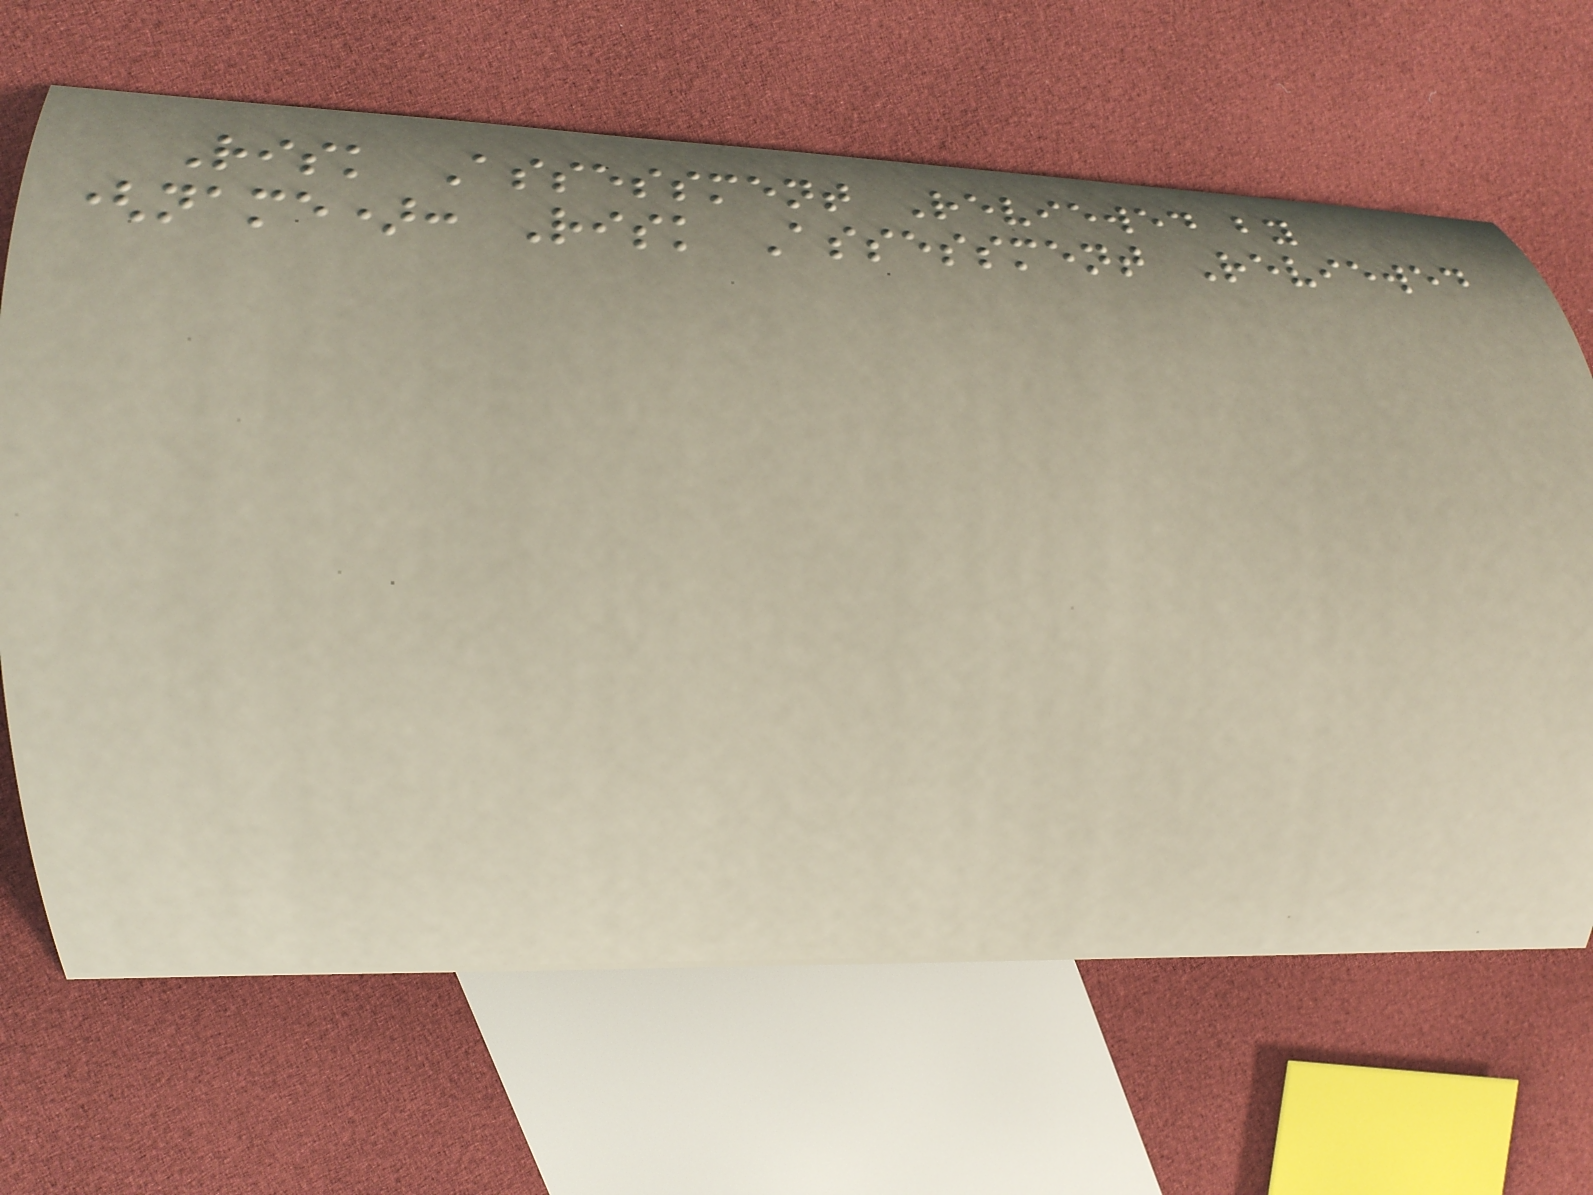Risk Assessment Reviewed by
(name): Risk Assessment Reviewed
